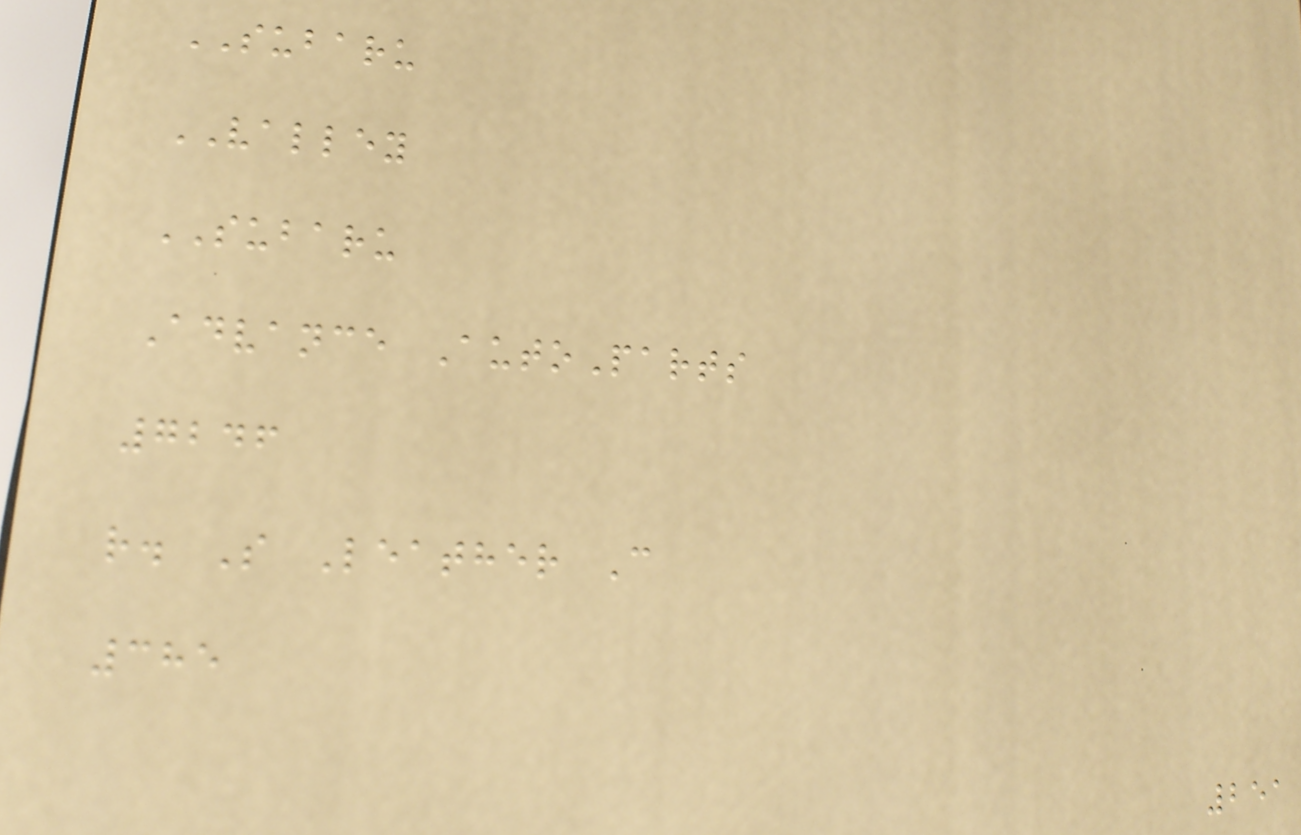SUBARU
VALLEY
SUBARU
Advance AutoParts
7246
r. S Leather C
385
251
